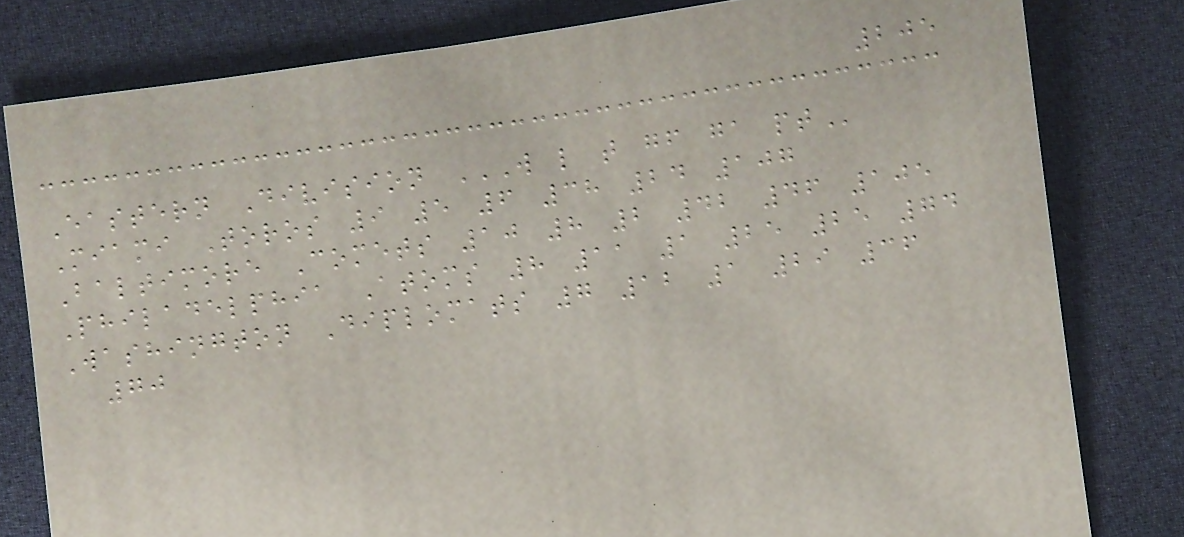205
Eastern Division W L T GF GA PT
Miami Toros 9 5 6 38 24 107
Baltimore Comets 10 8 2 42 46 105
Philadelphia Atoms 8 11 1 25 25 74
Washington Diplomats 7 12 1 29 36
70
